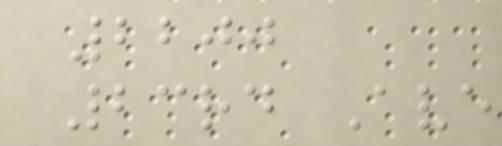2200
23rd Ave
